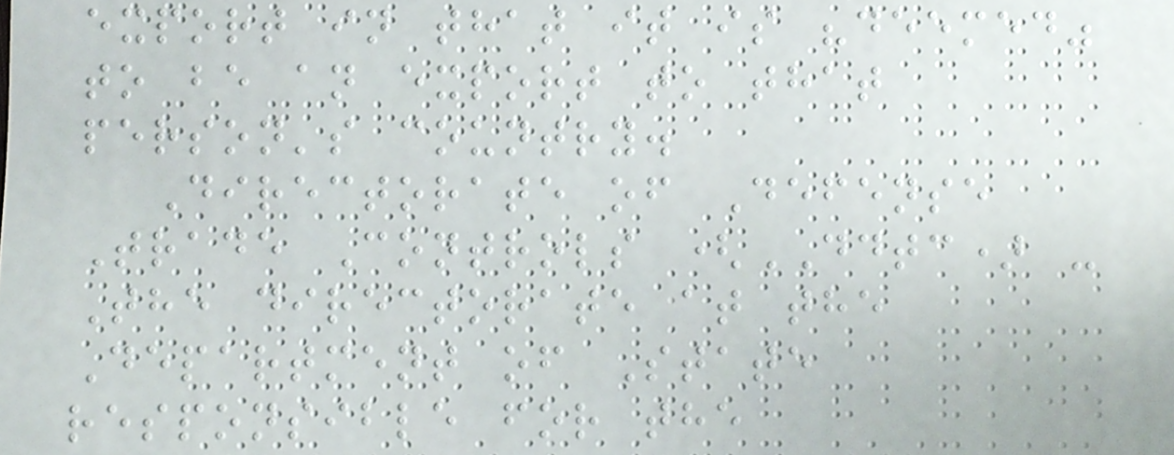export in that it is "deemed"
to be an export to that
person's country.
Directorate of Defense
Trade Controls (DDTC) -
The directorate at the
Department of State
responsible for the
